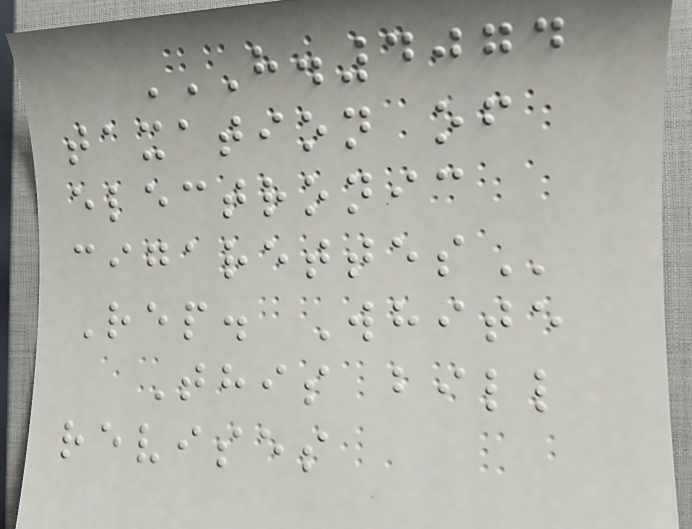H.4074
TAXATION OF
ELECTRONIC
CIGARETTES
Rep. White
This bill
revises
